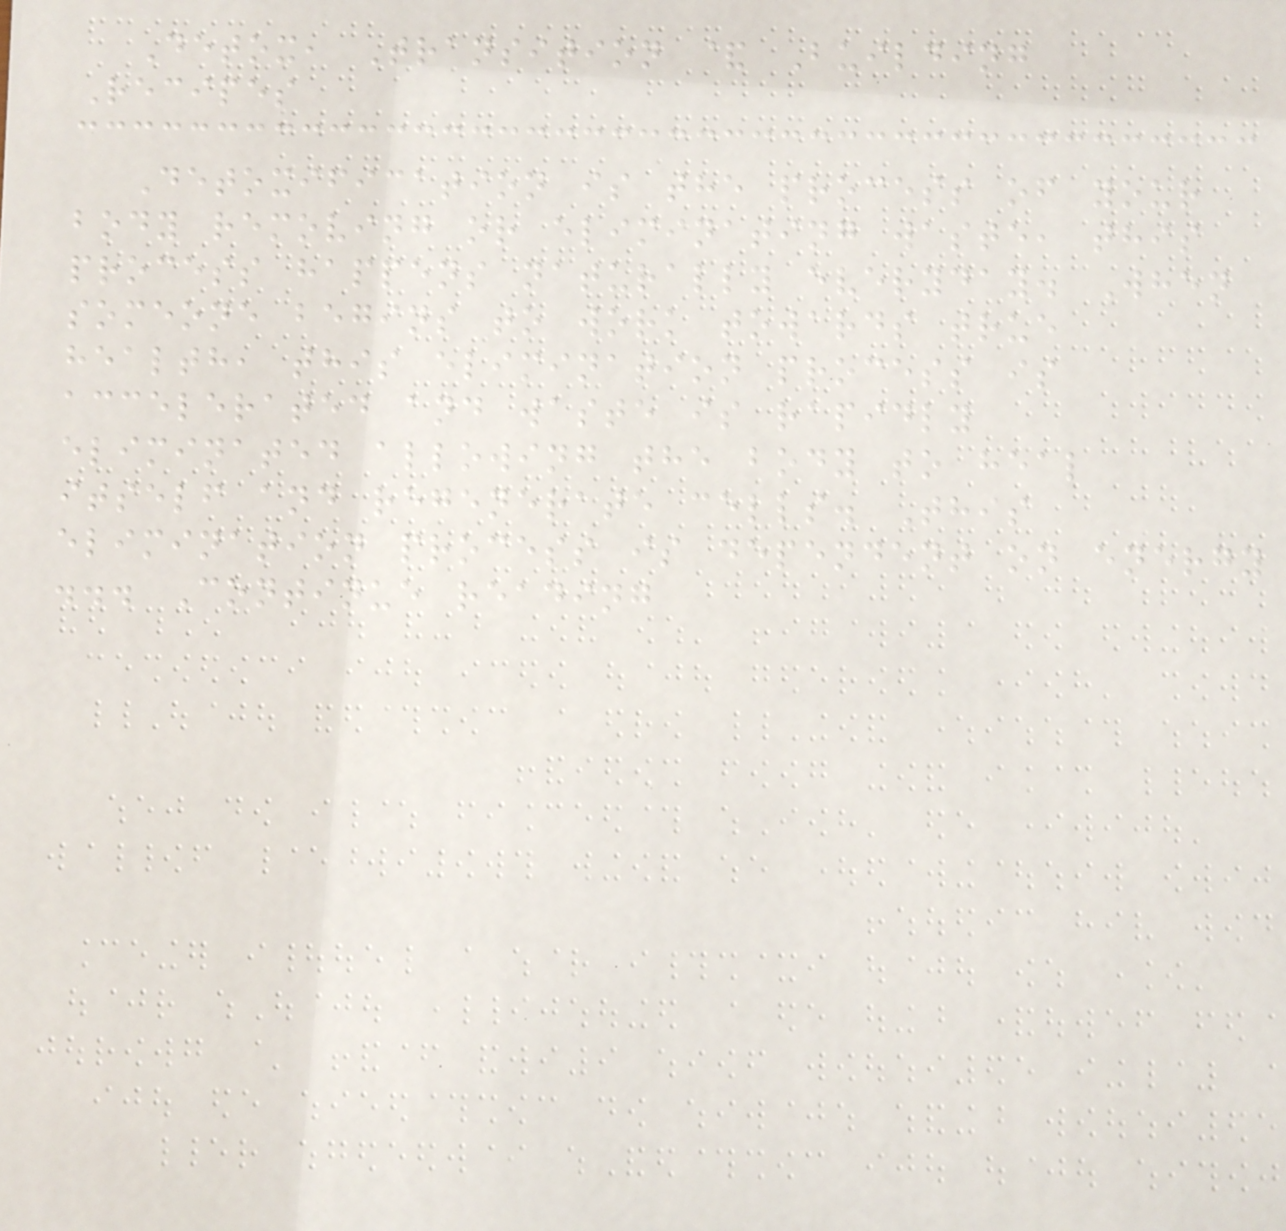Detox, Transition & Building
Recipes
Detoxification is the process of your
body removing or eliminating waste, this
process happens naturally everyday. When
someone begins to work towards true
health, this elimination process is
accelerated and waste is rapidly
eliminated allowing the body to heal
itself and regenerate cells. This
elimination process is dependent on energy
... Continue reading
